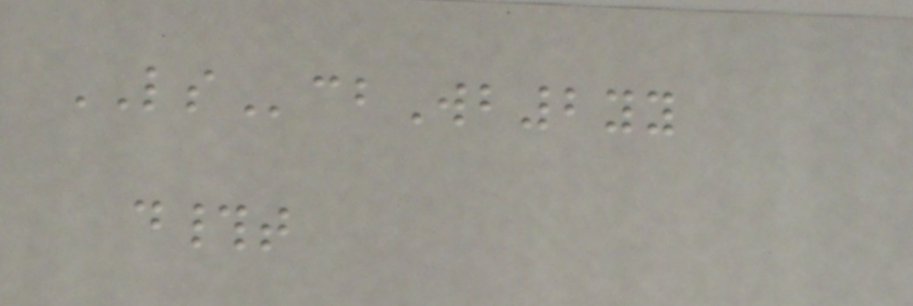LScbWb2yy
d#t
